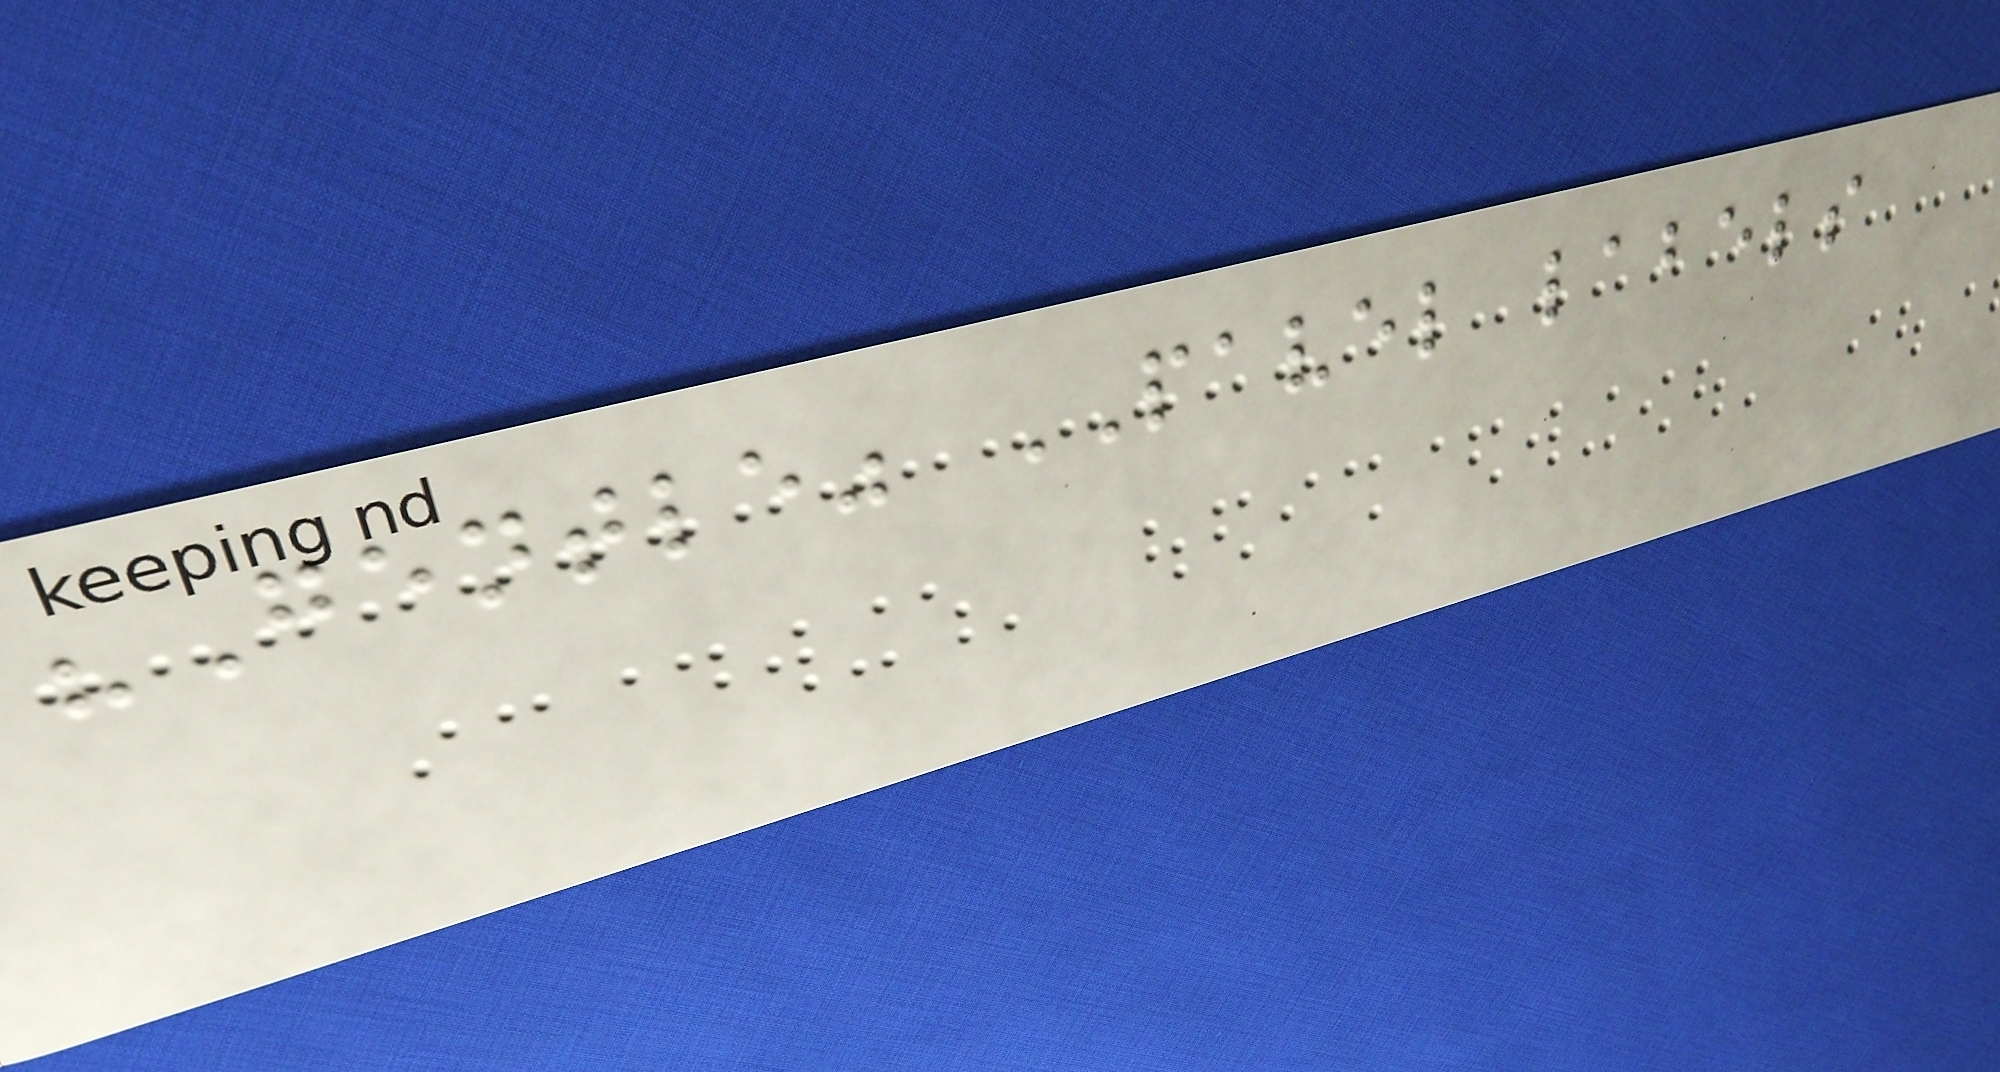"Gentle" PAVEL labels
